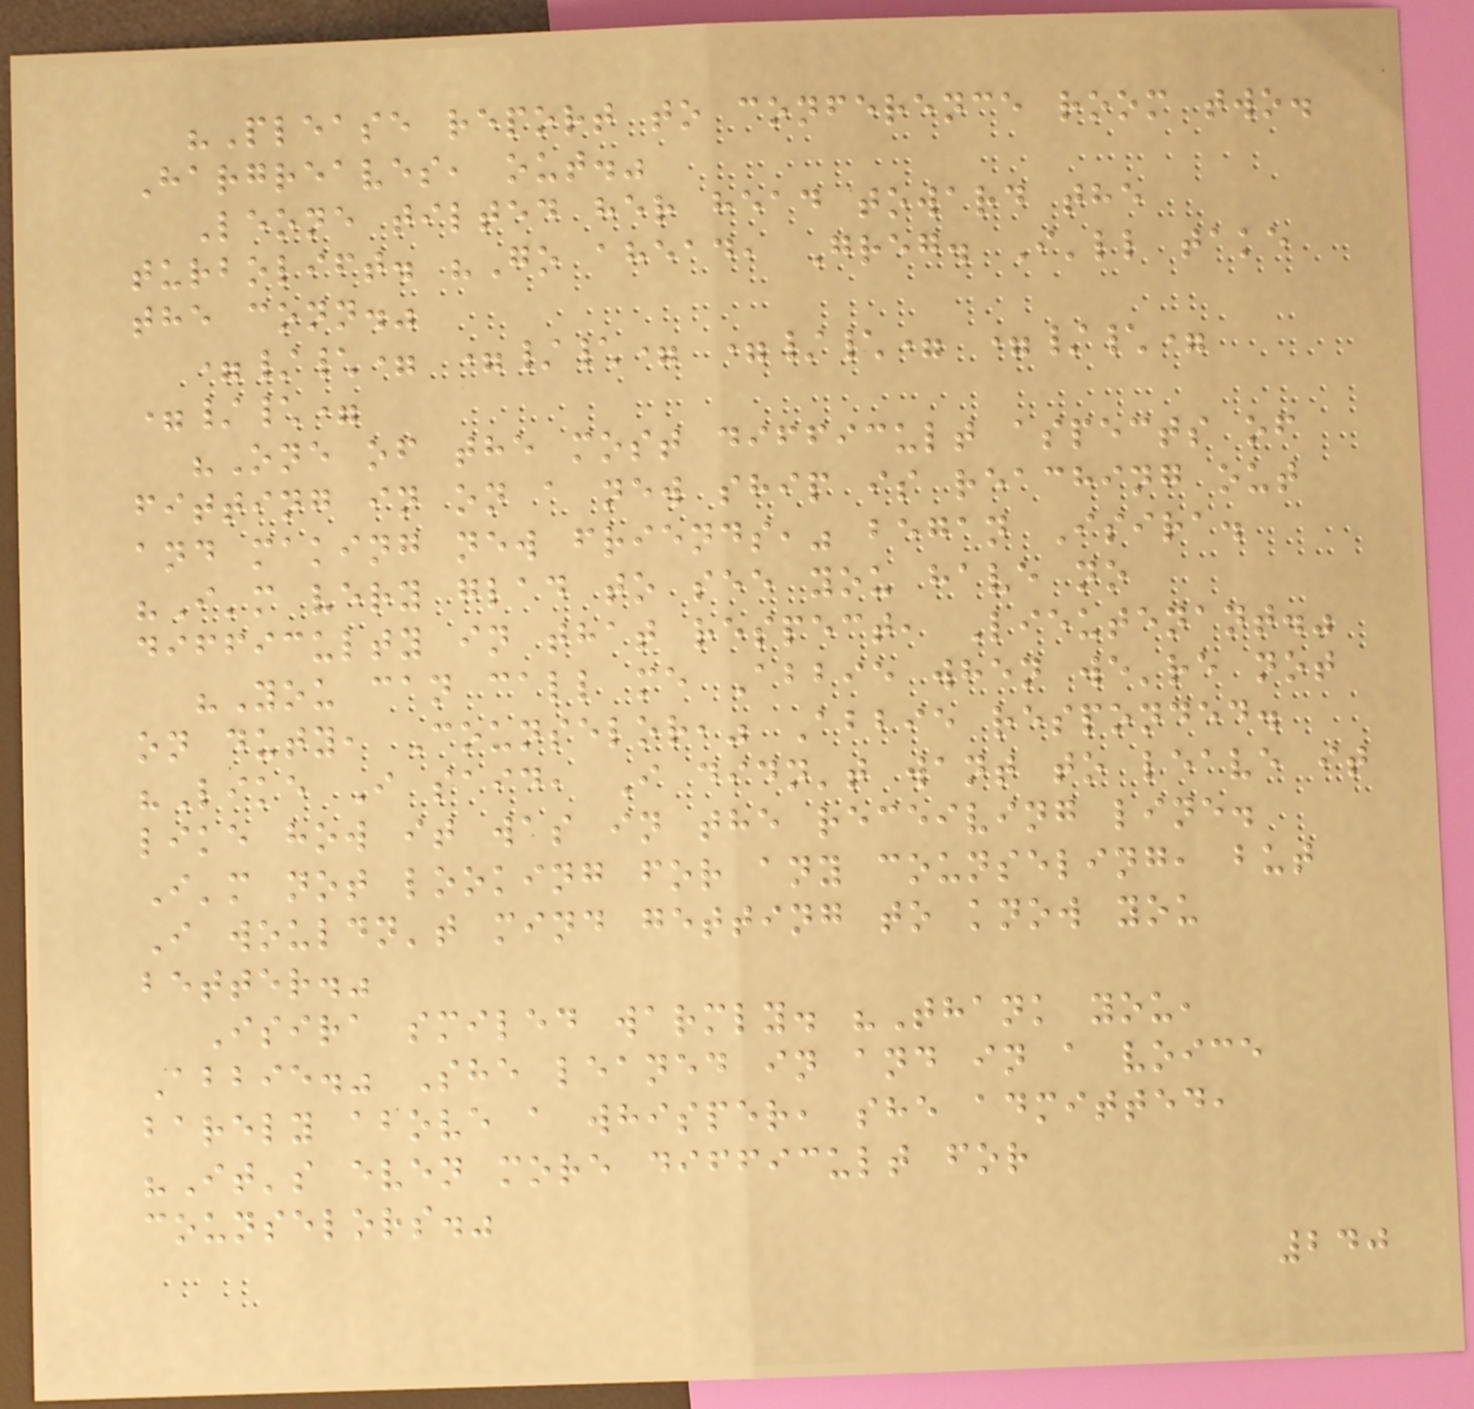"Please report to conference room two.
Hargreaves, out."
Leone tilted her head toward the
turbolift. "Go ahead, Greg. I'll take
the conn."
=/\= =/\= =/\= =/\=
=/\=
"One of the most difficult aspects of
fitting in on a new ship is reaching out
and making new friends," began Isira.
"I'm very glad to see you have no
difficulty in that respect, Lieutenant."
"You can call me Abbie when we're not
on duty, Counselor," Abbie responded.
"Like I said, I didn't want to leave it
like how it was in the receiving line.
I'm not looking for any counseling, but
I wouldn't mind getting to know you
better."
Isira smiled warmly. "Thank you,
Abbie." She leaned in and in a voice
barely above a whisper, she admitted,
"It's even more difficult for
counselors."
240
